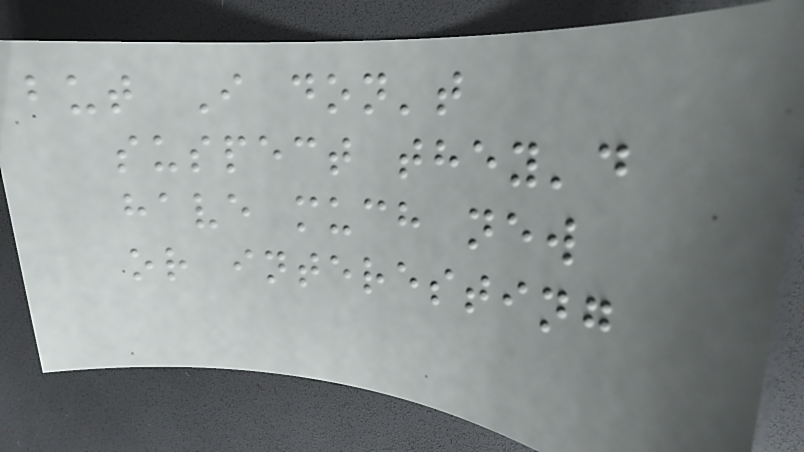but I don't
suspect they'd
have much new
or interesting
